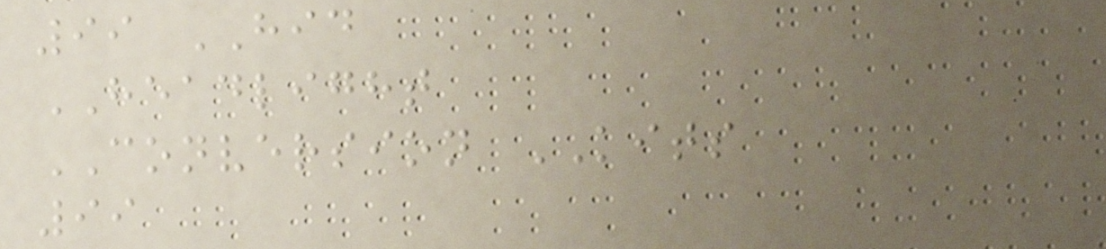99 HID
HEADLIGHT
CONVERSION KITS
99
